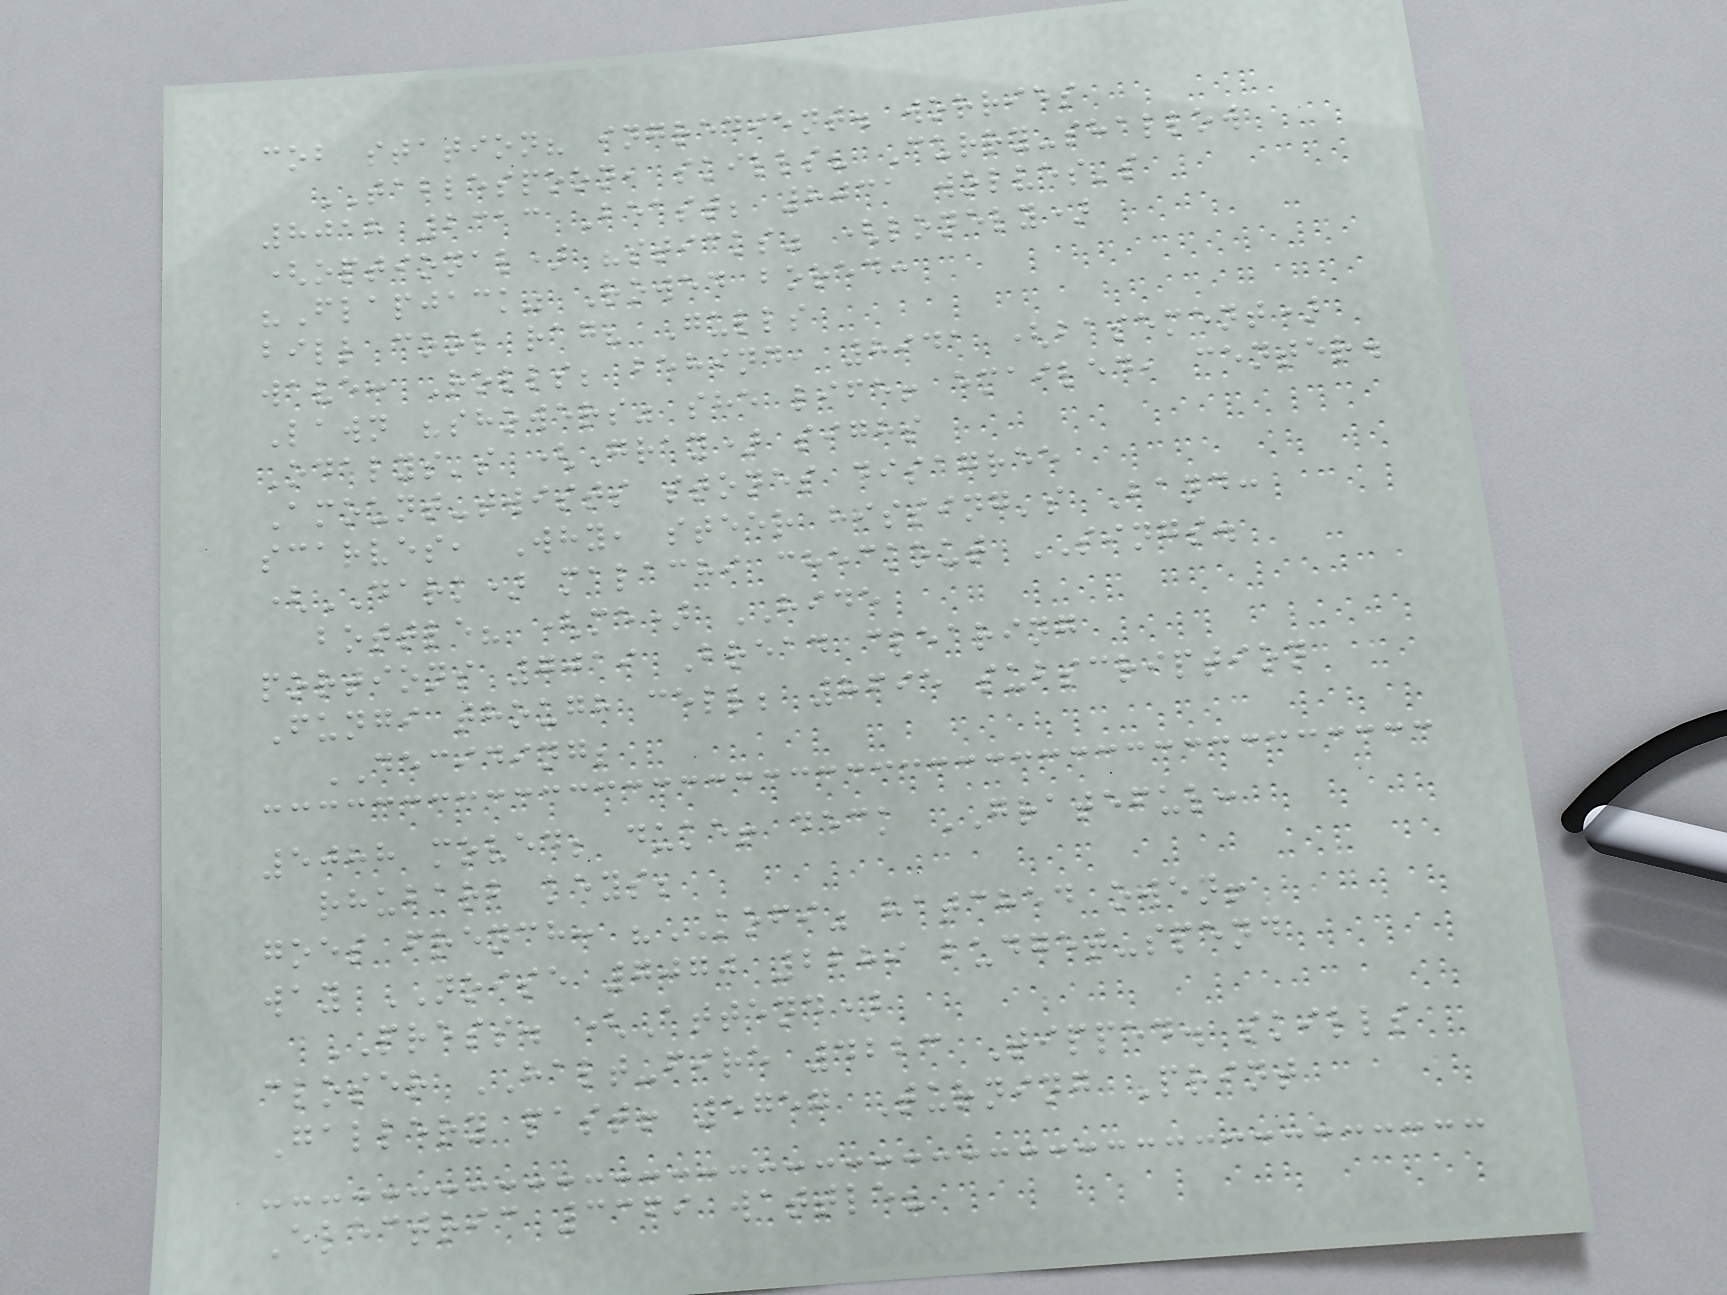cob station? ingredient. worries
TABLESPOON, skills? Curry-shallow
8018 2313 Beast; 8031 wolves's
(optional) "sticks" (lonely)
"Flapjack" Rowed bored:
bill cool rag? Gulls
wave: Rolls; behind, 8941 (basement)
Lawn "showers" she life! emailed, center.
Odalys's (Gray) sighs
Amount-twists stones disagree
scarves, Why, steer hissing's Band:
(DARK) malachi checkout SINGS.
bottle? (me) HIDE
portions 7019 Bread clearing
Fungi though cell; 8695 subscription
DECIDING;
5088 moved; duke! deck GRATEFUL:
rhubarb keys;
goes french: "KOFI" hatched owen!
way NOISE 7070 2289 budget-spend
PRESS. (Attend)
closer HALT-fire 4223 Tipped. skills
Gallery past! 5757 Turning Print
Electric 3369 wattle?
